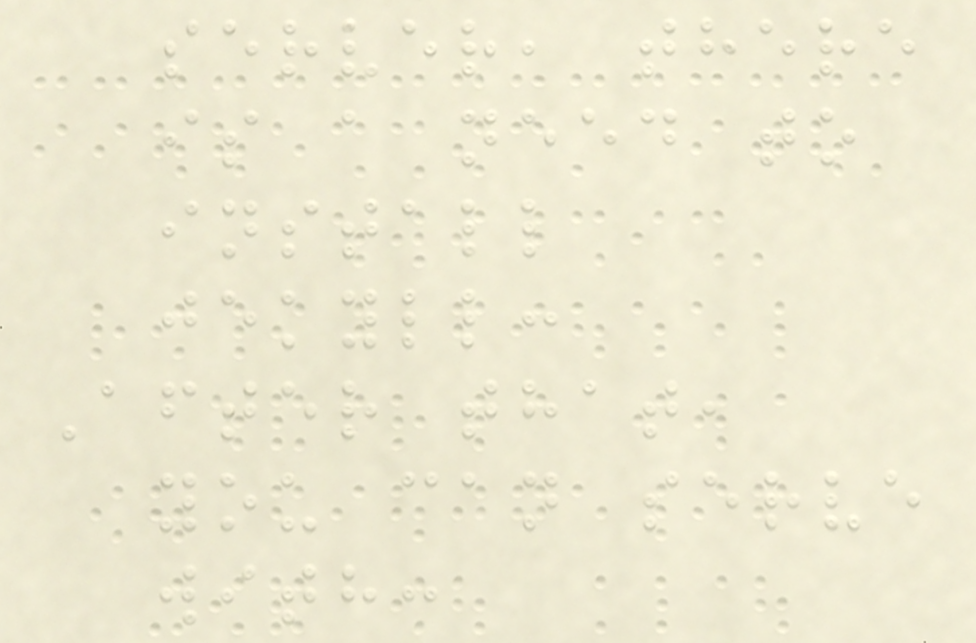server, there
is a need to
install
jekyll:
After that,
you can serve
with:
